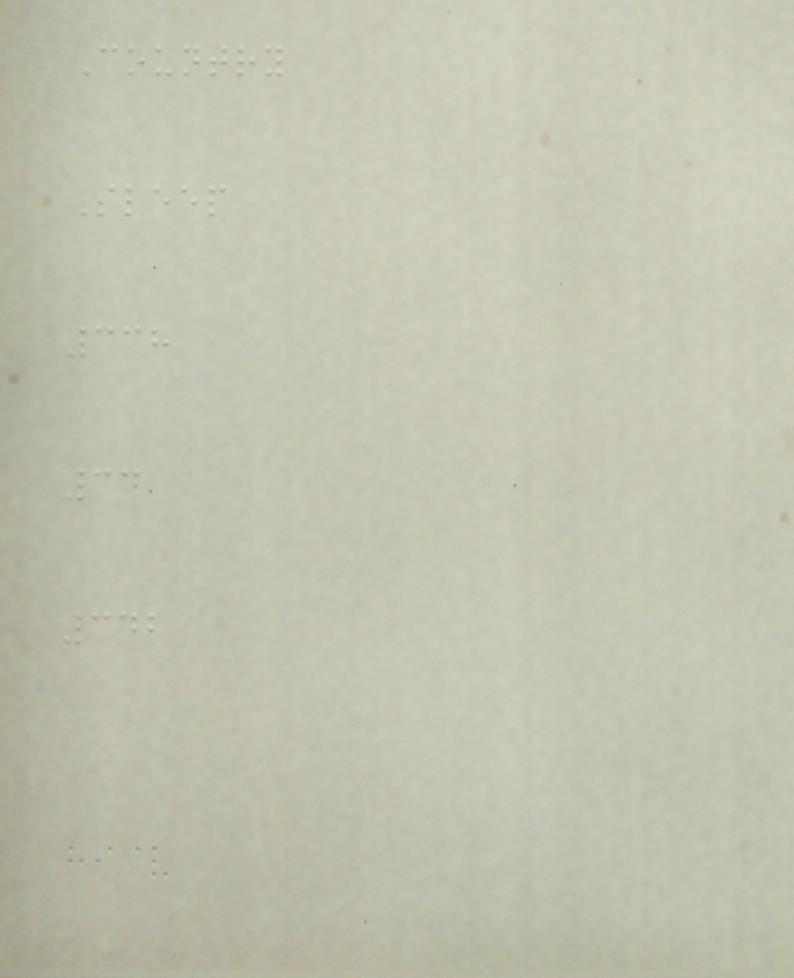Country
Sleep
338
34
342
